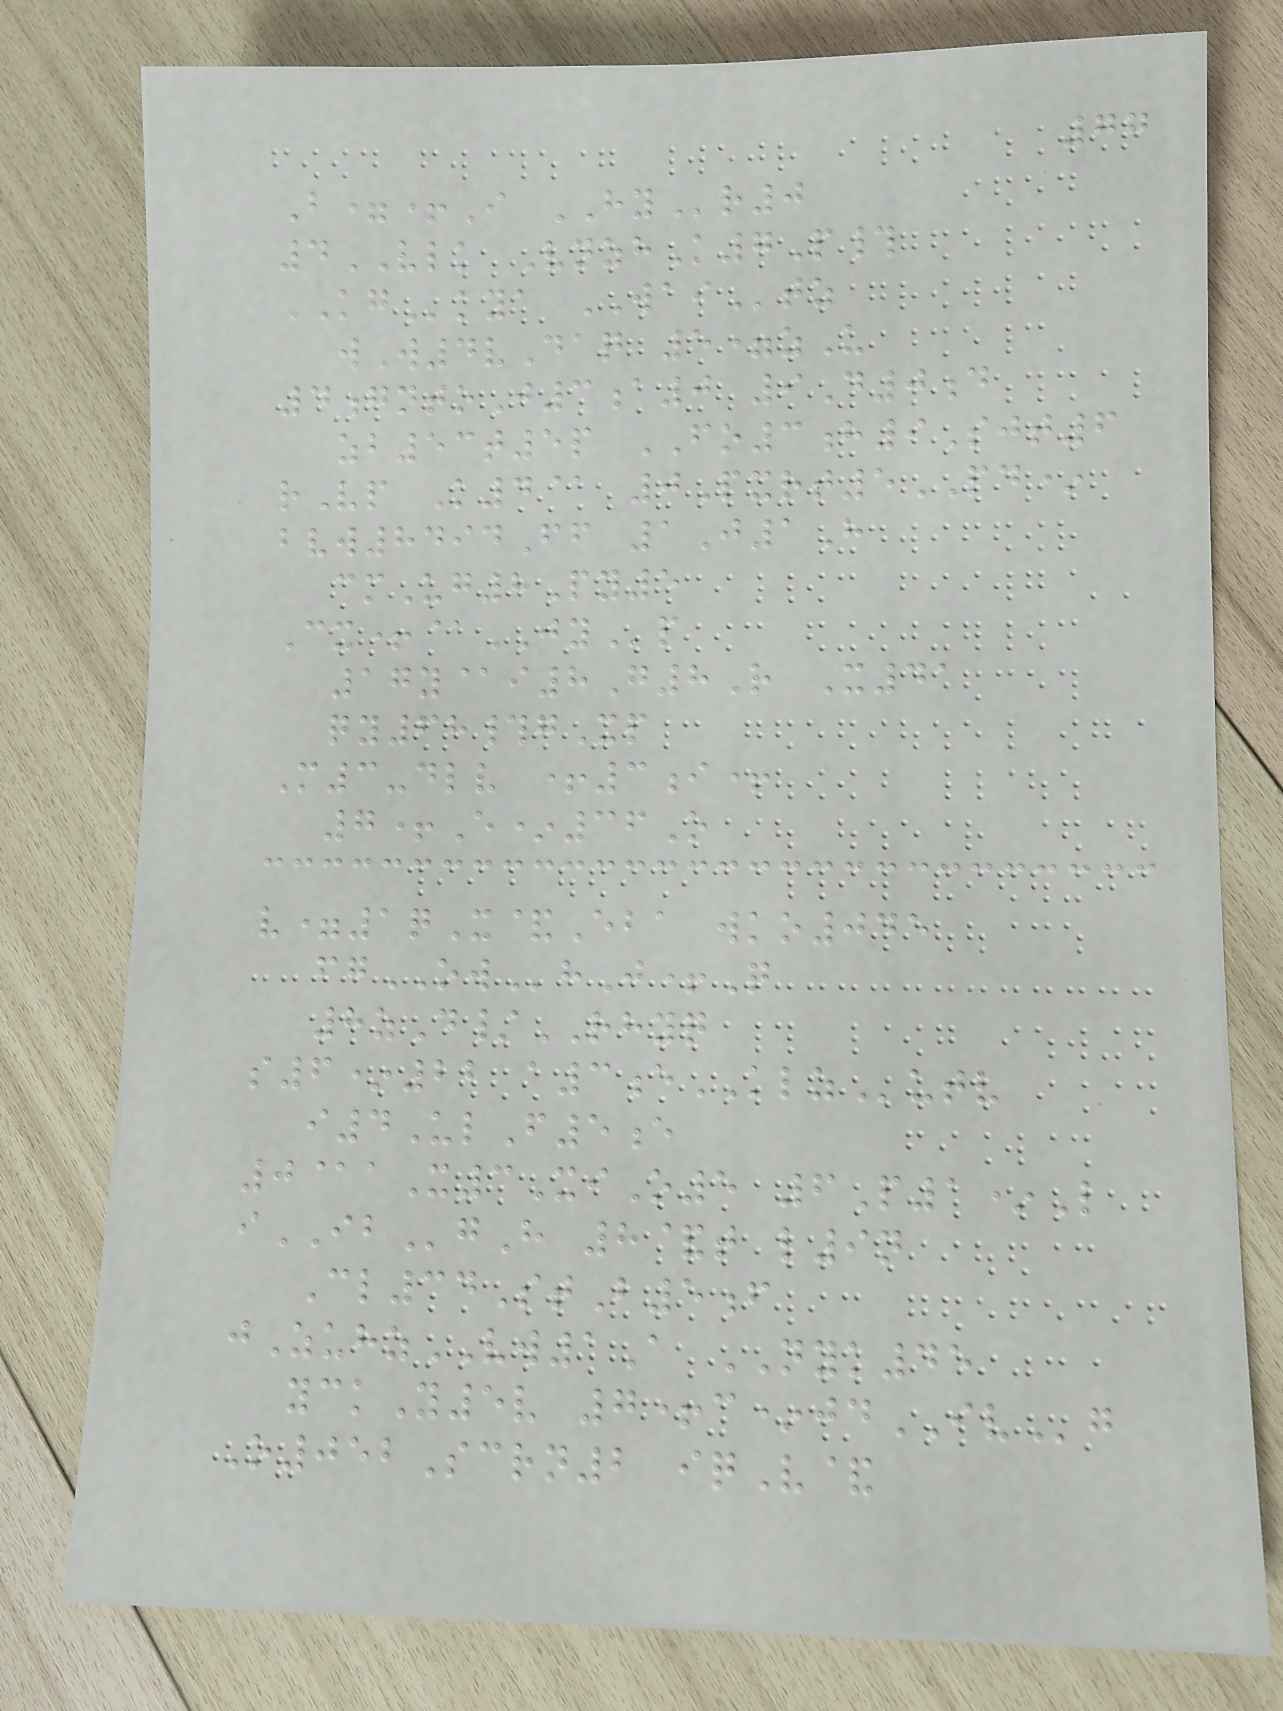77
B=+I HYr0
4VLK VnzhK7P#
KGkya WAItz
wW4vDaq 5=zU
4gntoJ3a0 9D0d
zb53t5p FO3h9Sjt6
rVp K4@ 0Pxrt5PD*
bvw8494Ff 1J1H
cmUg8Py5
Cx+@JYp
17y@i8G8R X41
qy68#gXp
M3-dlv +3i+
7+E*36O
v=1qX&Eba wko045
fgOWhJ+Q
8zD/RHYQ
s6*22 a3eKLZutv
i4UlF5e
0@aX3XiO5 6P1*L
iIBgH 8&t l9n
Cl34StB5f
jZuhzVW1A NYK45
yckY5v 7+c*jdIVg
O052Scrn2 iqV&
